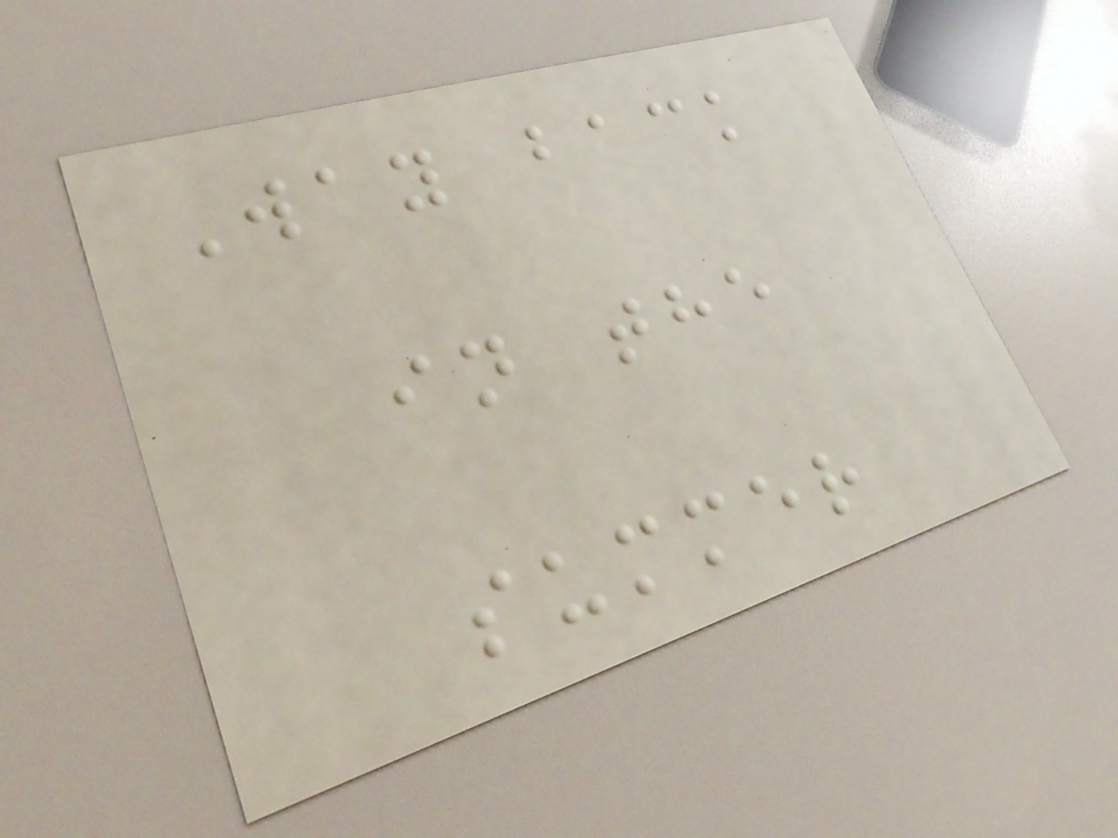Way back
in the
summer
